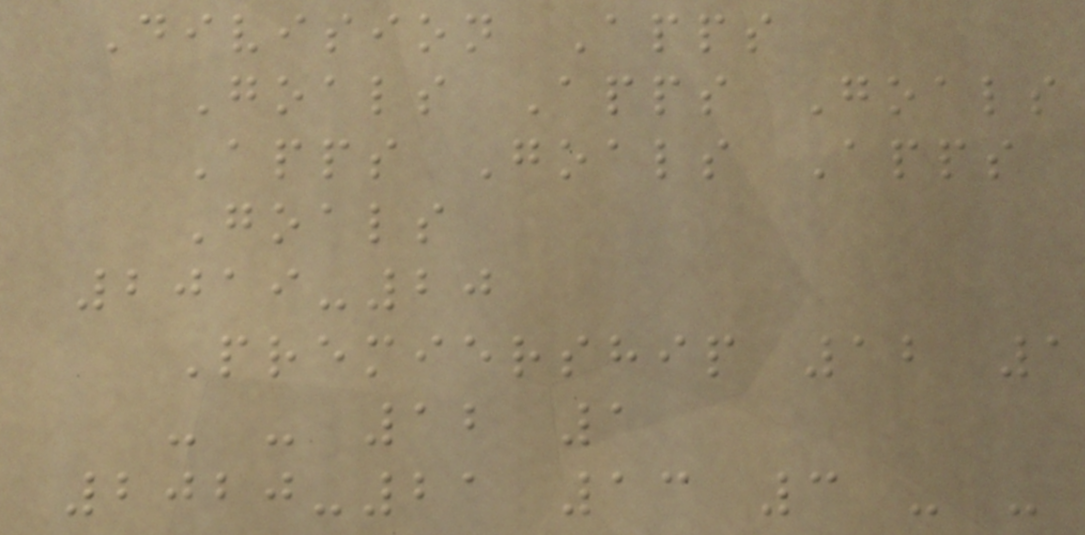Division Apps
Goals Apps Goals
Apps Goals Apps
Goals
2019-20
Premiership 12 1
- - 12 1
2020-21 13 3 - -
